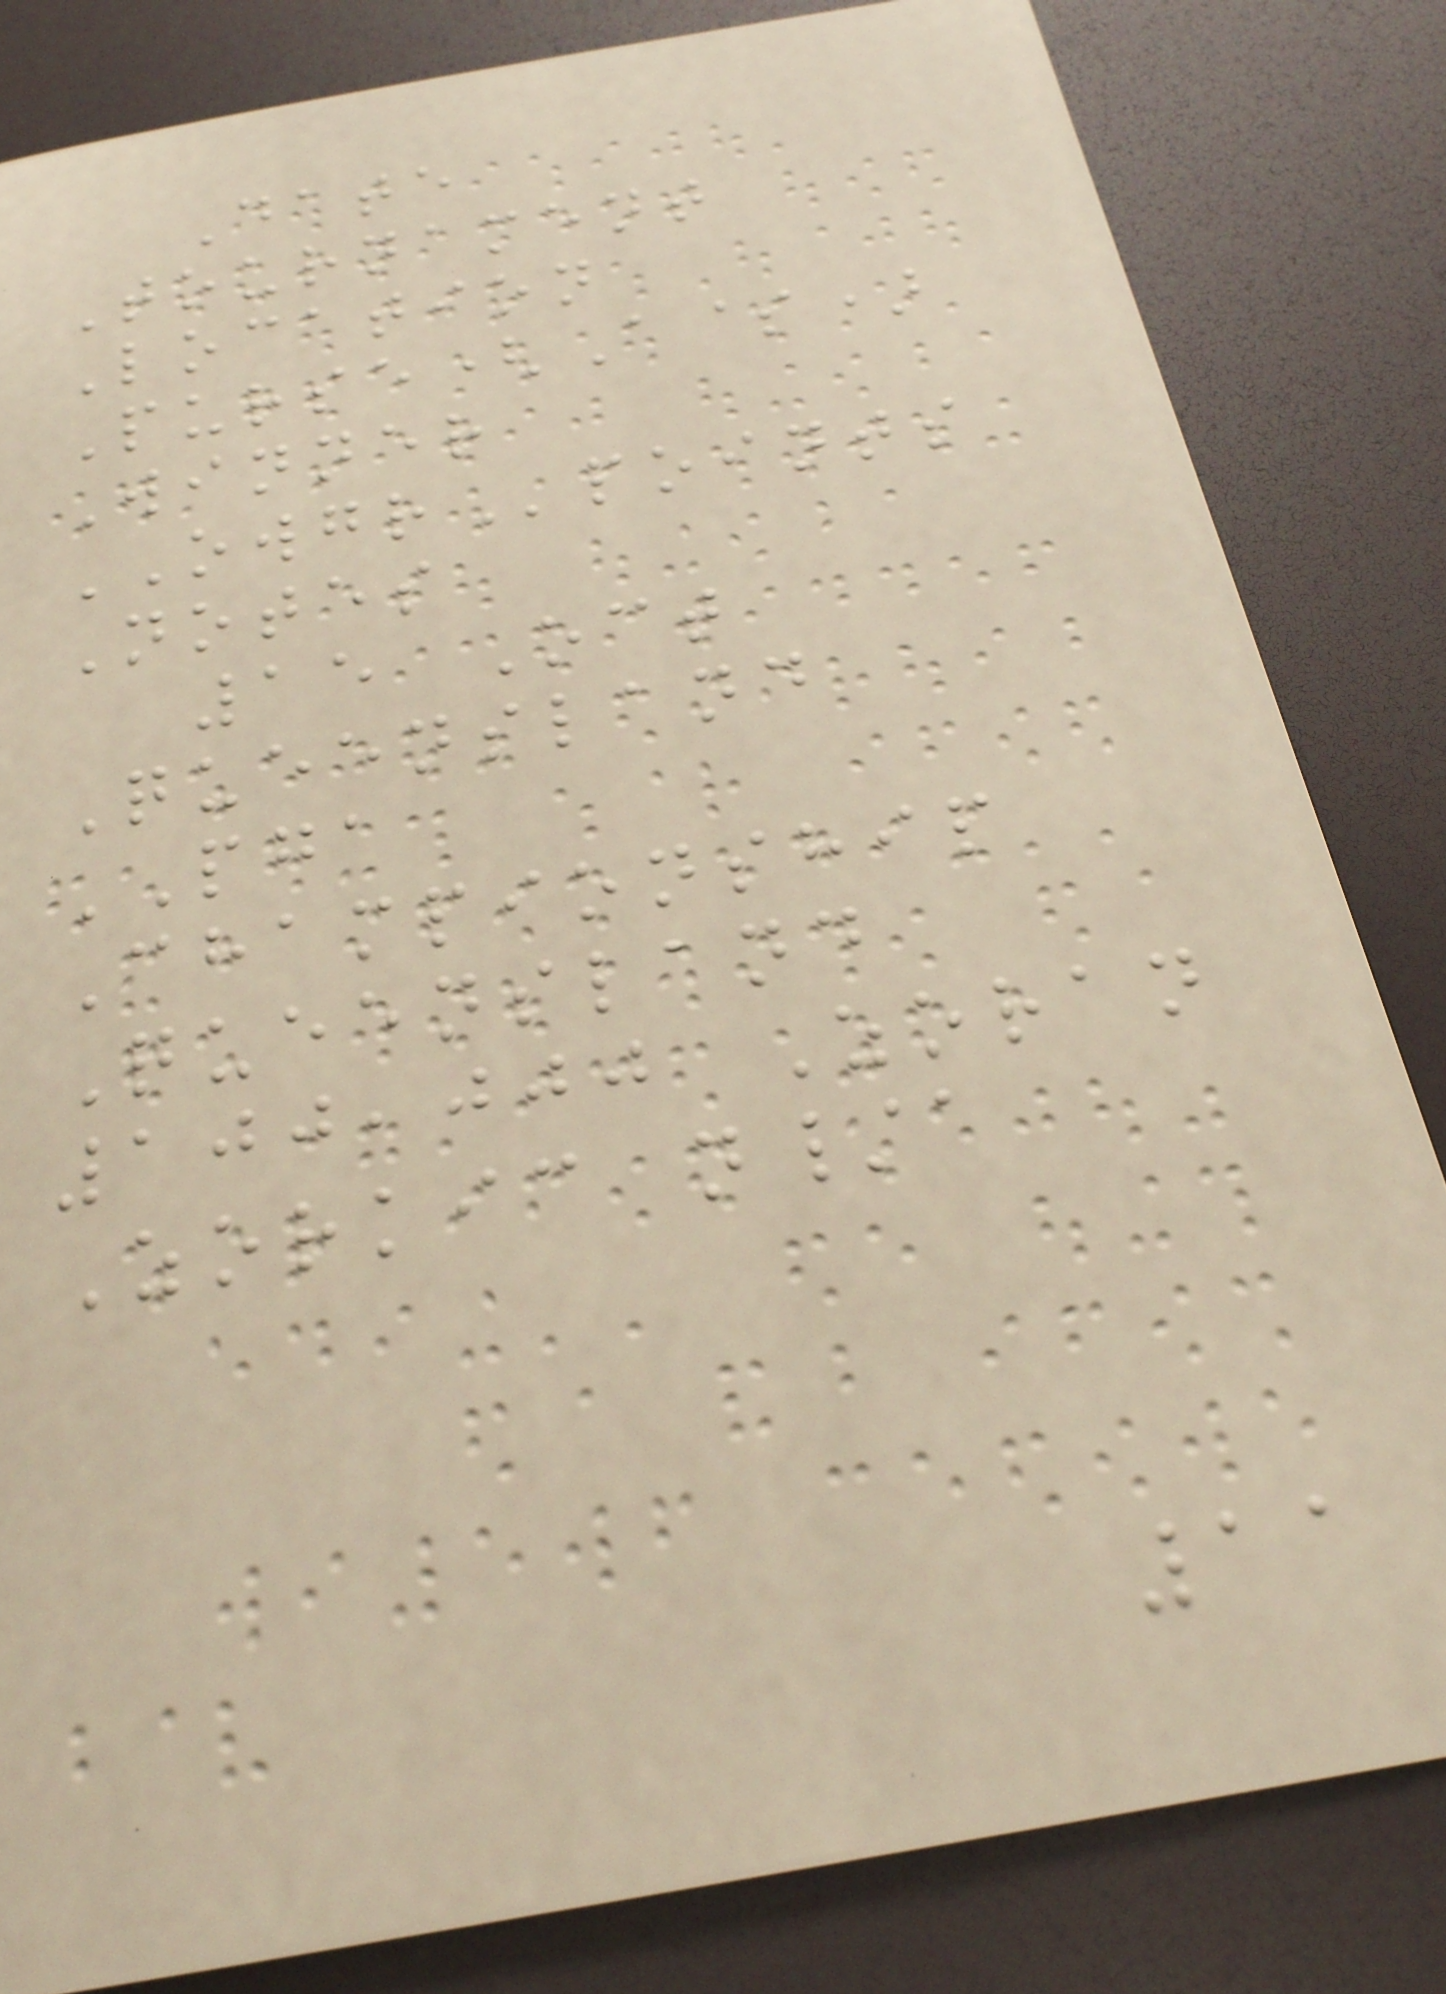Date
Tournament
Location
Purse(A$)
Winner
OWGRpoints
Notes
15 Oct
Queensland
PGA
Championship
Queensland
100,000 Zoran
Zorkic n/a
11
